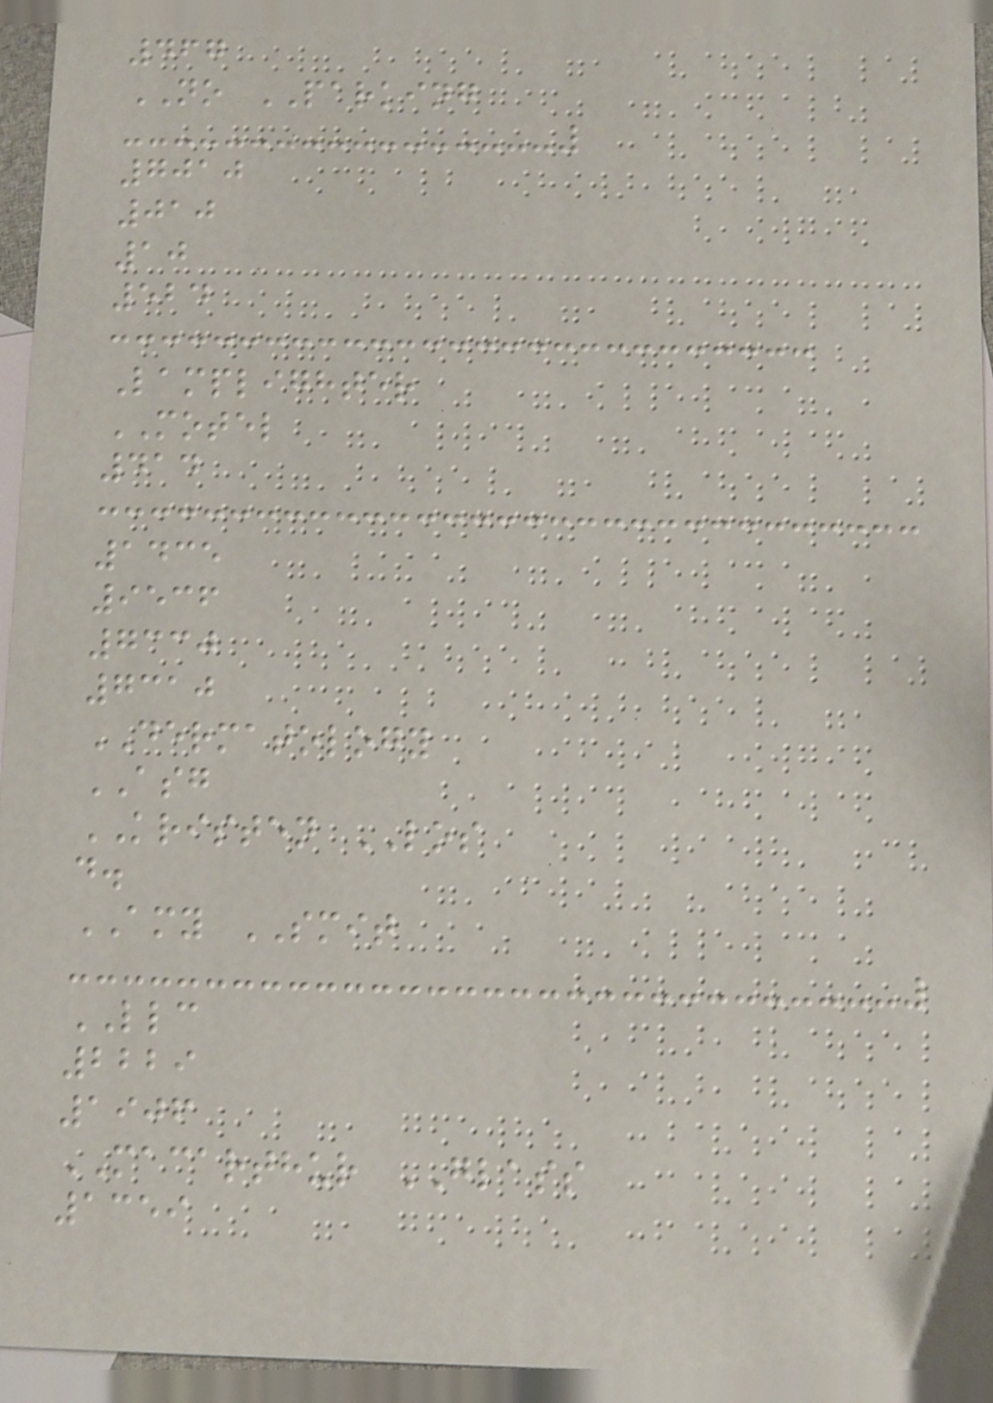467
NO PARKING
7010
010
10
524
Lamplighter
MOTEL
414
1435
9536
7330
7310
DERMATOLOGY
ASG
KRISTEN LOS
d.
AMY SMIT
LLC
2229
1906
MACARTHUR GLASS
1359
